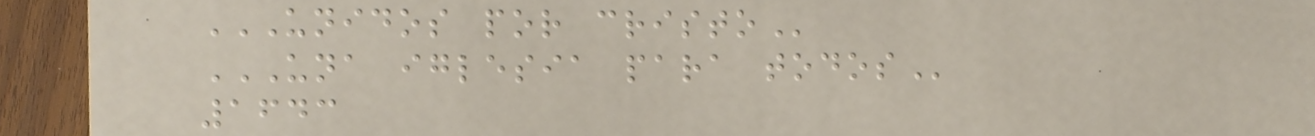UNIDOS POR CRISTO
UNA IGLESIA PARA TODOS
1643
